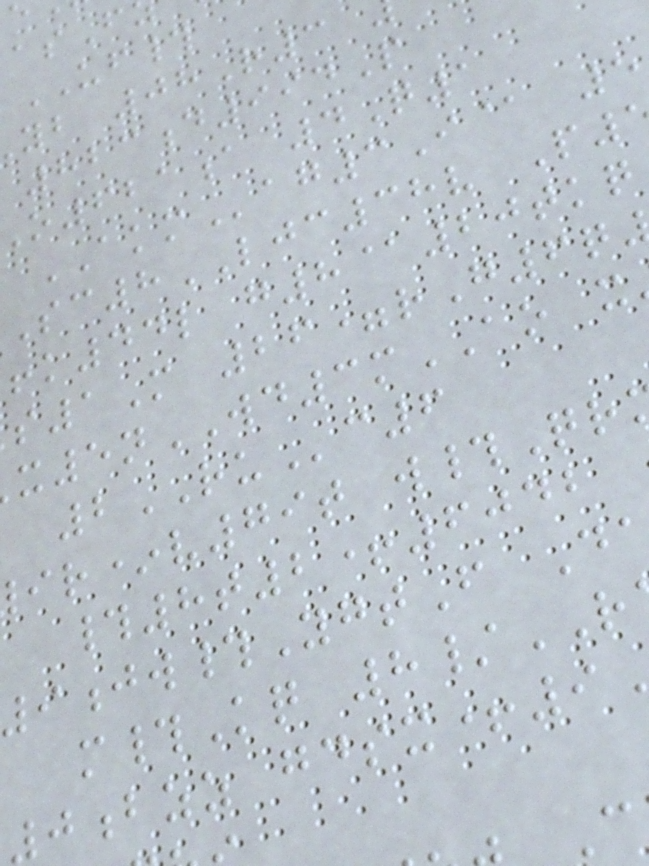UF#
yb 08R3
823d994P
o621a 4Q1
AKMag3I@ 5
8LJC38v P
k44l g8@20tkq
1M 26=rG6q
5nWD3mAO x
2RUc6
r*v79t w#Qr
#8t2+6042
jw#YgtF D
m#Kq 8/
0bzz gdsx+9
